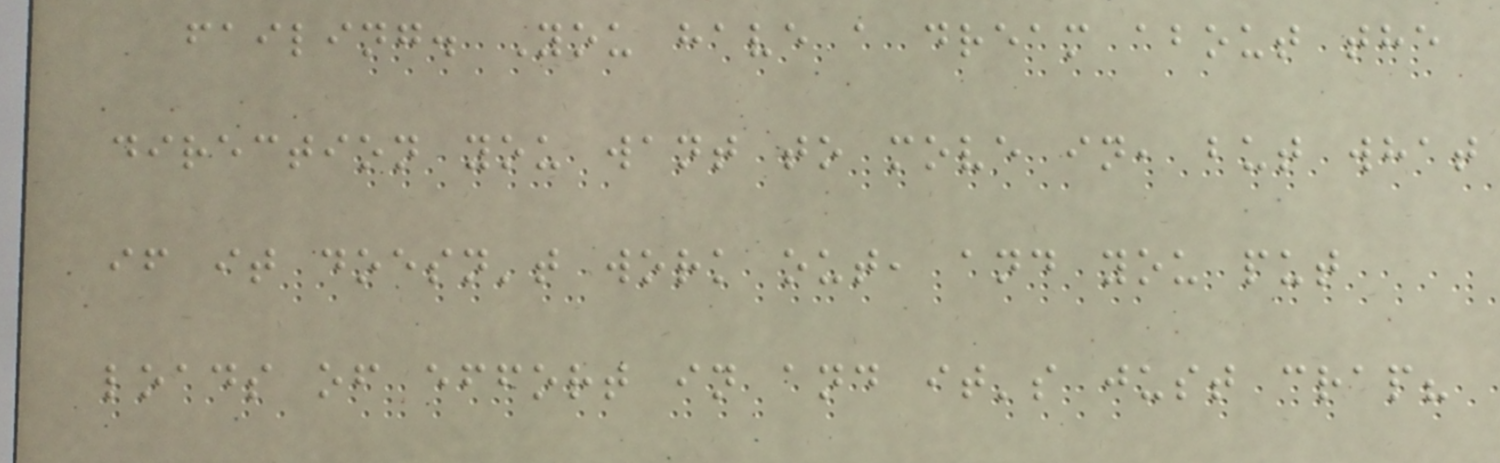failing. You have a dream about the
direction you want to move in, but what
if it doesn't work out, and you put
loads of effort in and it's just crap?
